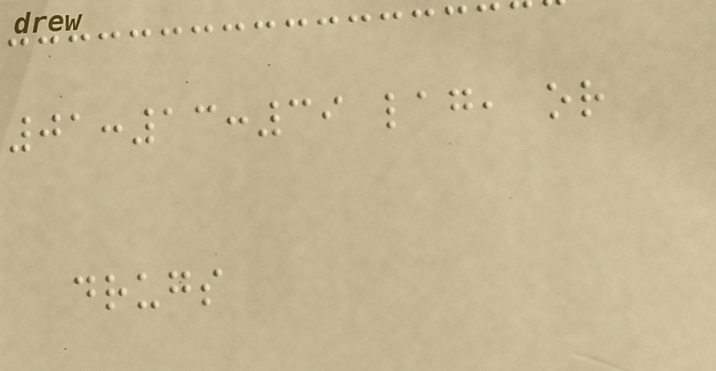01:13:39 lag, or
drugs
